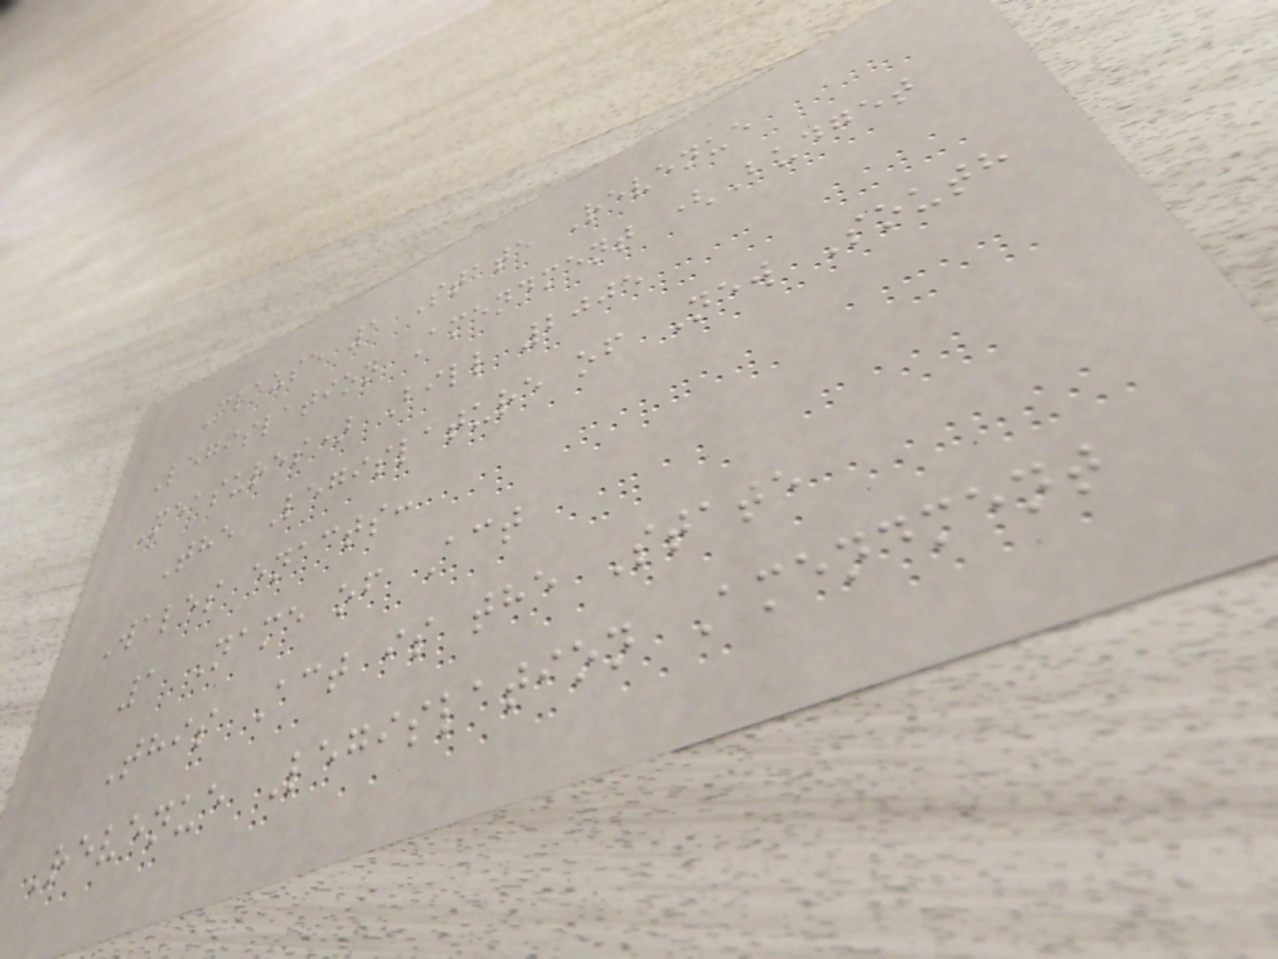Clause 1 State Revenue
Legislation Amendment (Budget
Measures) Bill 2005
The Legislature of New South
Wales enacts:
1 Name of Act
This Act is the State
Revenue Legislation Amendment
